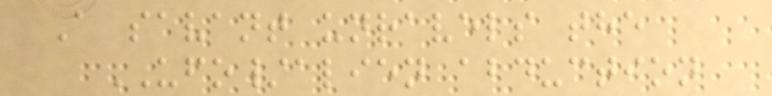A savant unravels the
UFO/alien abduction
